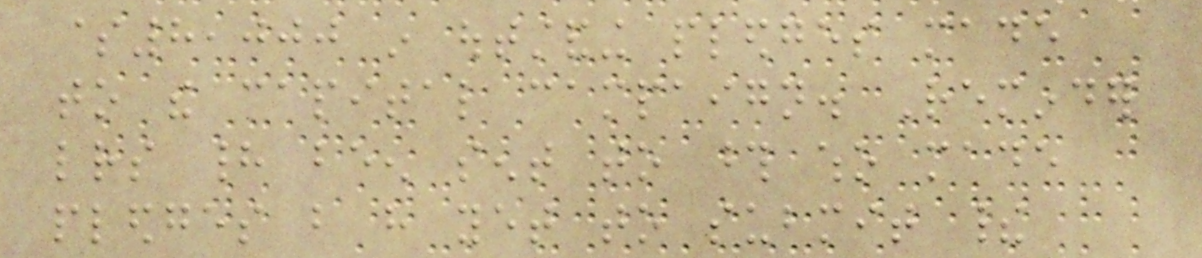$8,000 in outstanding pledges made
to the capital campaign. Reminder
letters had been sent to those who made
pledges but have yet to submit their
